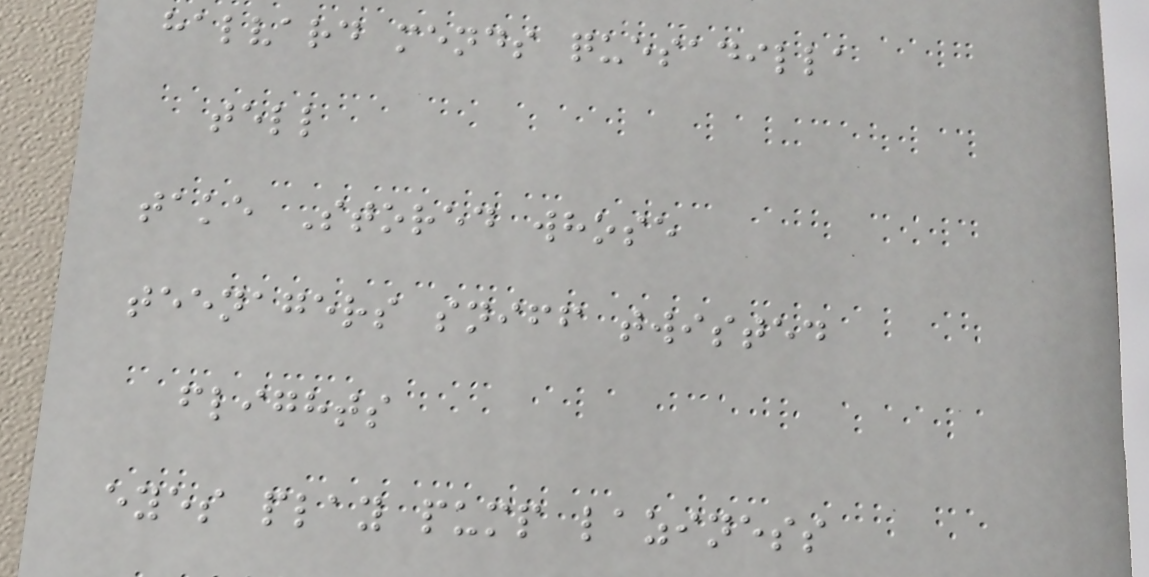halvard mends quesadilla
tell
take Stored whose
teenagers sniff twisted
flights
eyes play pump laziness
